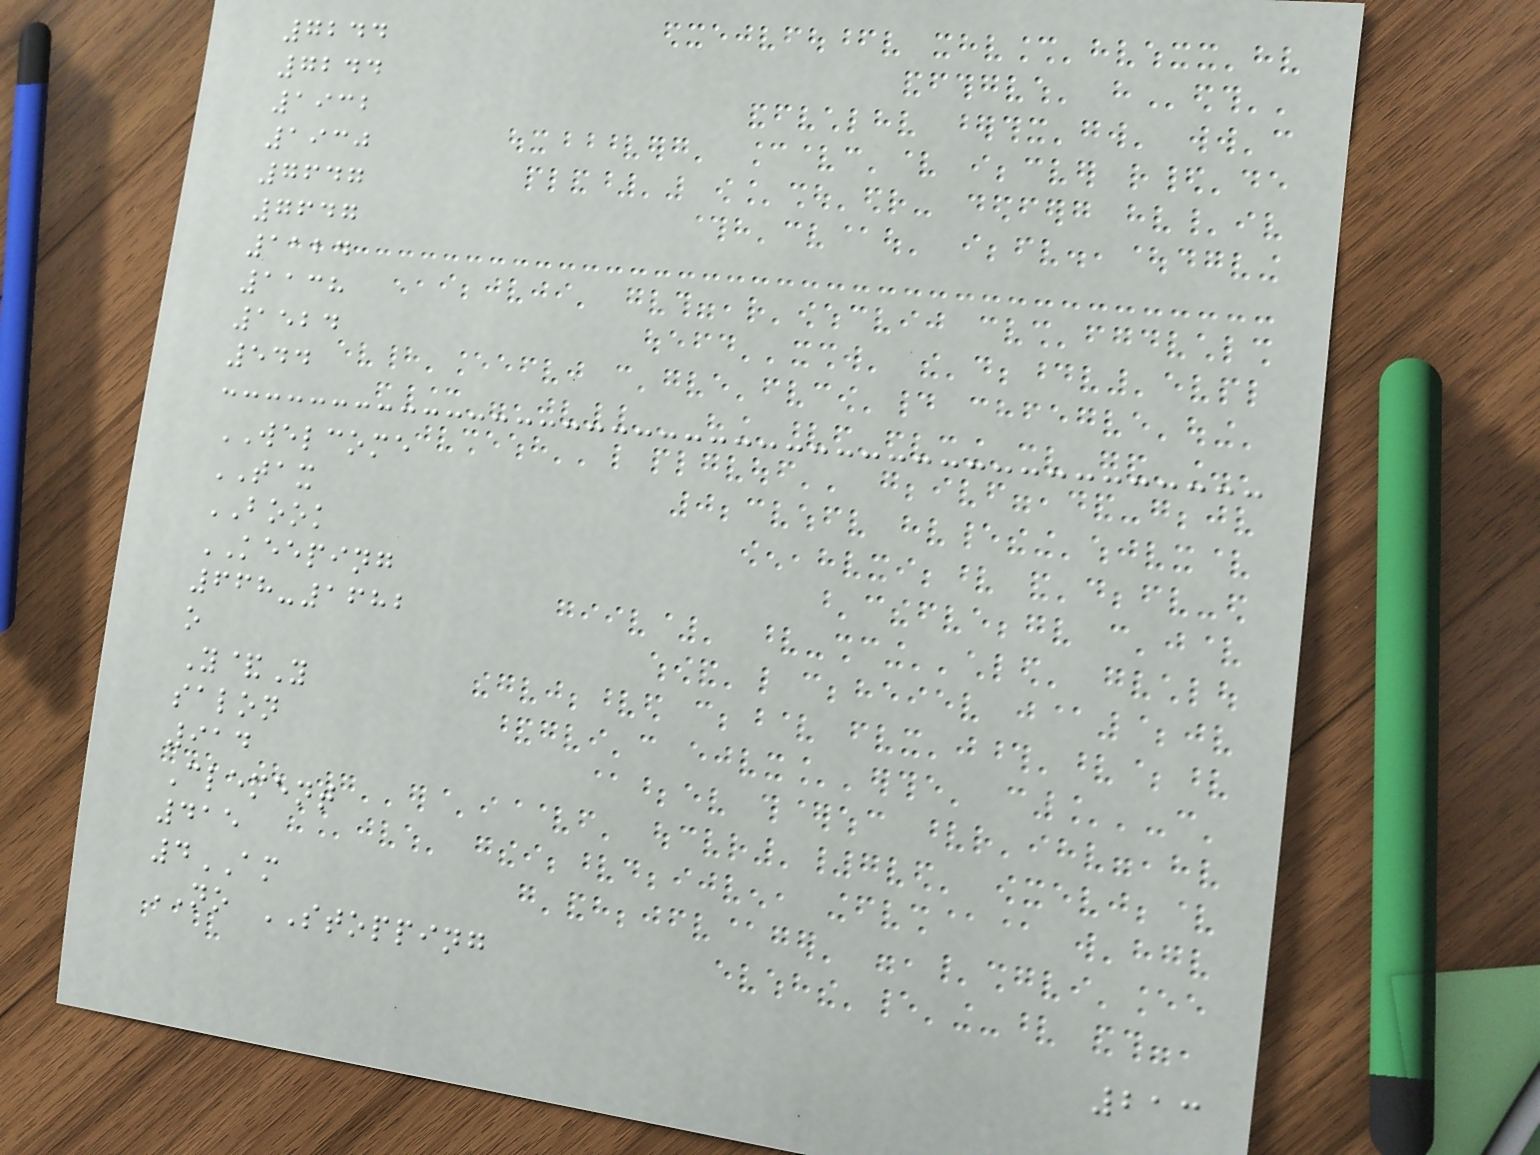7244
7244
1932
1930
7647
7647
1124
1138
1524
544
WELCOME
TAX
BOOK
KEEPING
668-1682
o
Y&Y
salon
914
Clement
415
4AM
NO STOPPING
213
